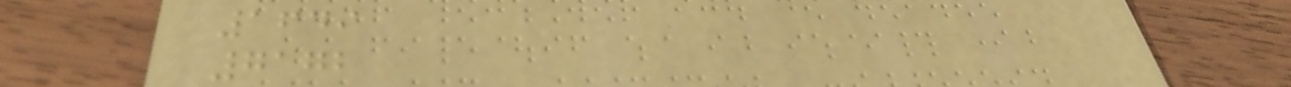1649
7172
